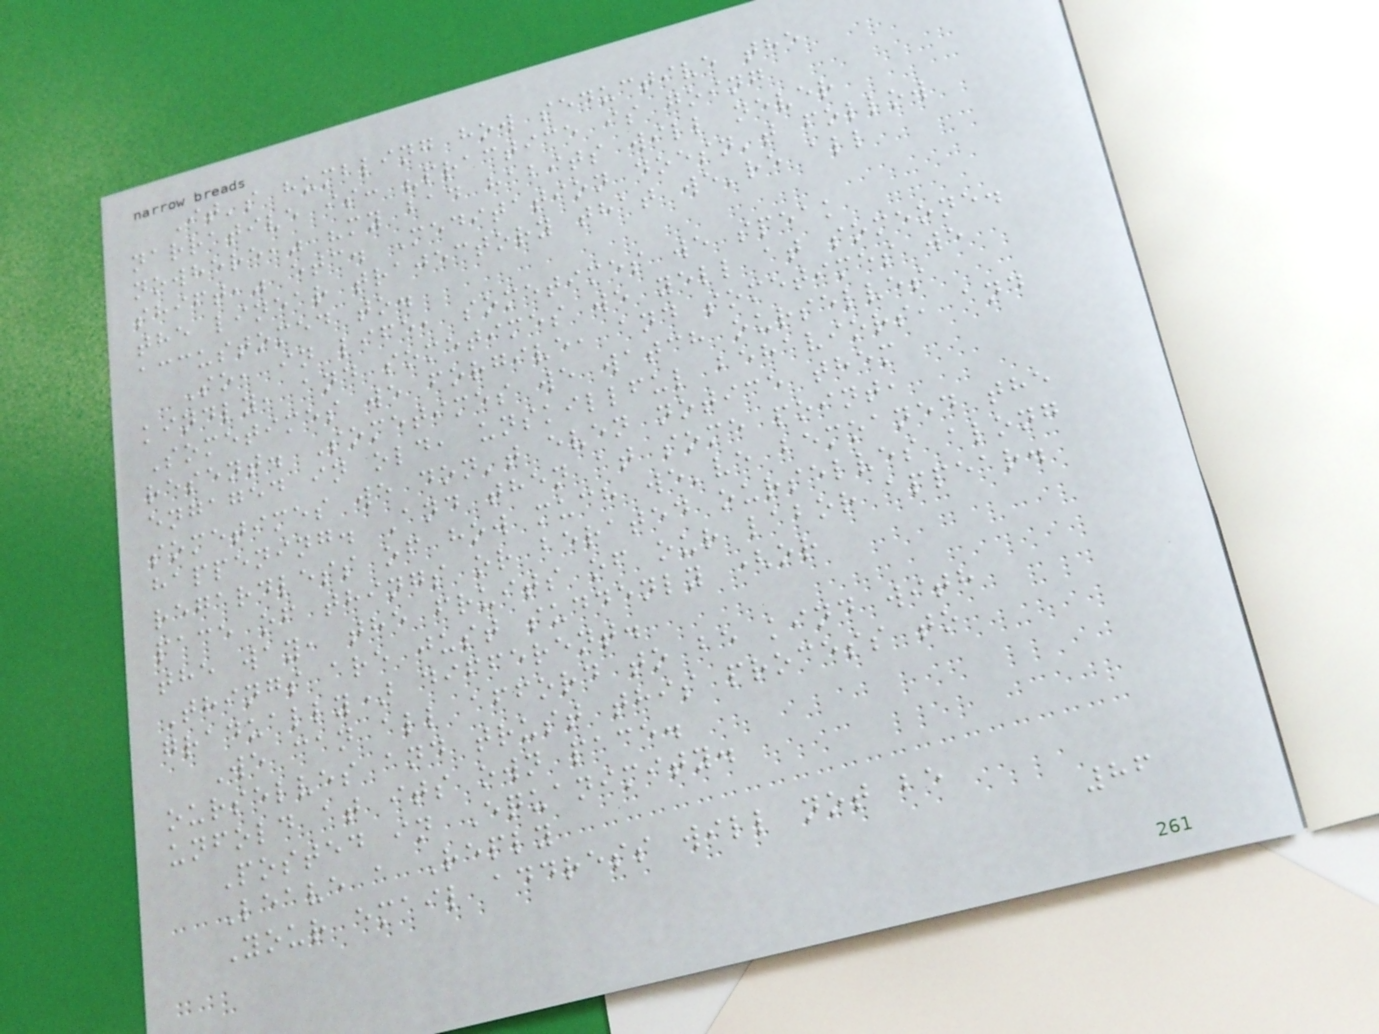It's humbling how seductive the
narrative is: "practice is going
nowhere," "my bad habits will never
shift," etc. Meditation doesn't follow
the linear trajectory that we're all
accustomed to.
So, in life, sometimes we speak
kindly, and sometimes we yell at someone.
Sometimes we forgive, and sometimes we
resent. Sometimes we watch ourselves
engaged in old, unskillful behaviors, and
sometimes we don't even notice them
happening. And then at some point,
regardless of how much we've bemoaned the
pace of things or berated ourselves along
the way, the fruits of our labor appear.
Things are just suddenly (or
gradually) different.
We can all afford to be kind with
ourselves and trust this process to
unfold at its own pace.
Posted in Equanimity.
Leave a Reply
Your email address will not be
86
